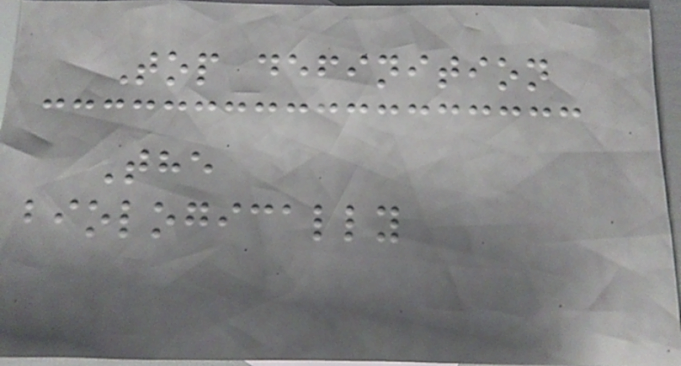Top definition
The
biologically
